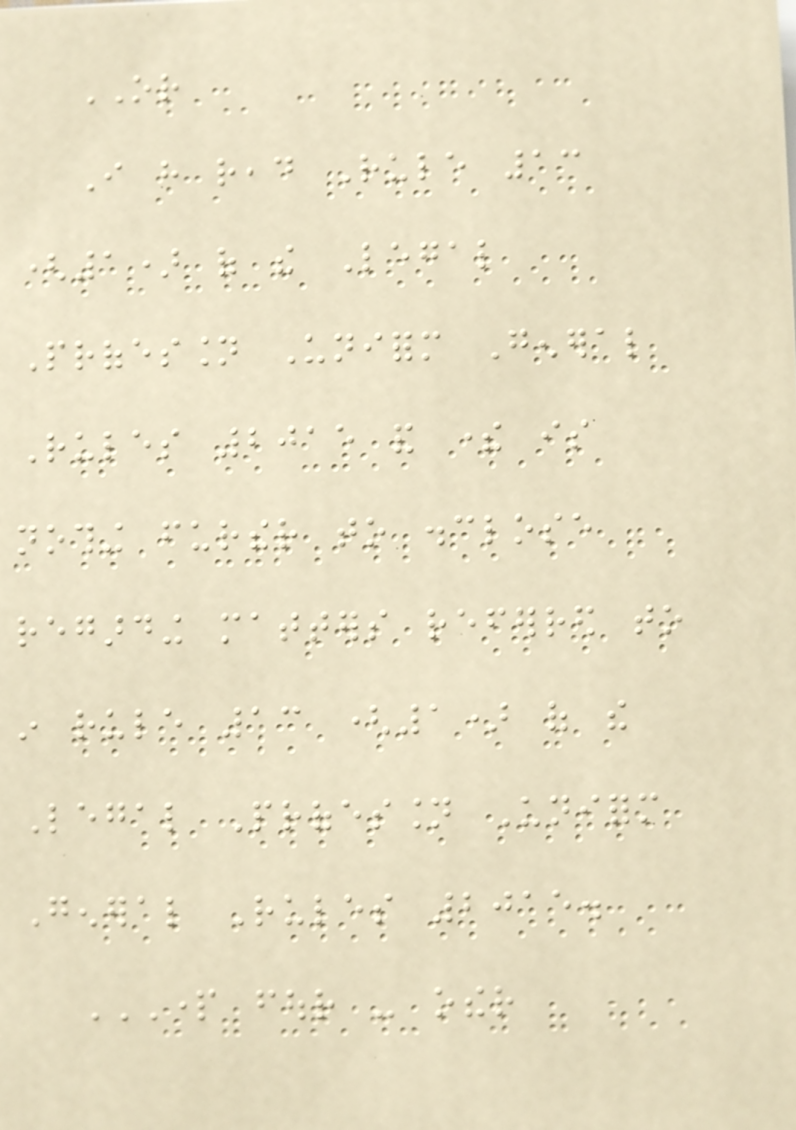OR
I have read Rule 13
(1) of the Legal
Profession Uniform General
Rules 2015 and there is
nothing further to disclose
regarding matters referred to
in rule 13 (1) of the
Legal Profession Uniform
General Rules 2015.
PART FOUR - OTHER
